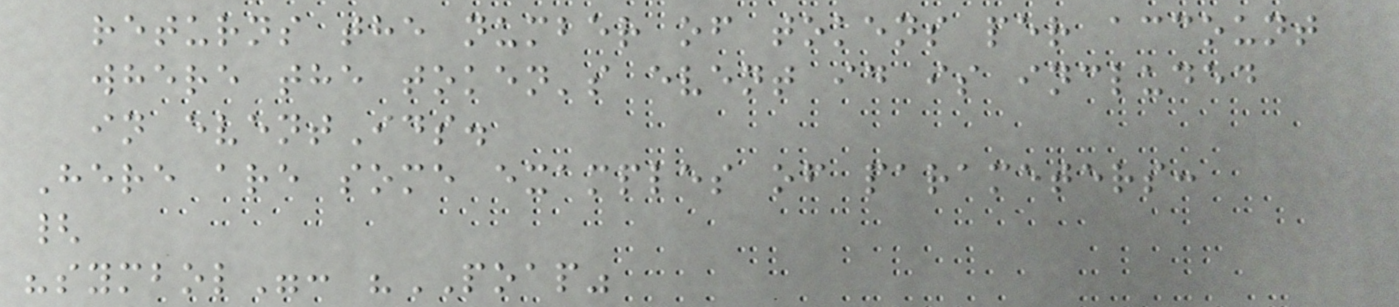returns the number of tokens per account
where the token's event id is included
in eventIds.
Here are some examples of parameters:
{
"symbol": "POAP"
